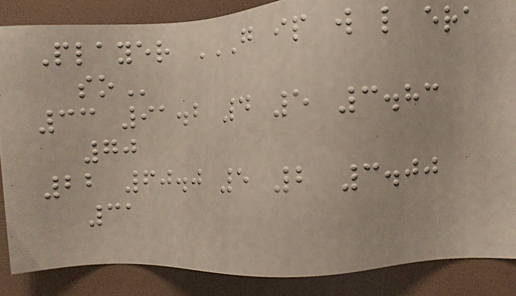Player G IP W L ERA
SO
33 91.2 4 5 3.83
70
22 60.0 5 2 3.00
31
